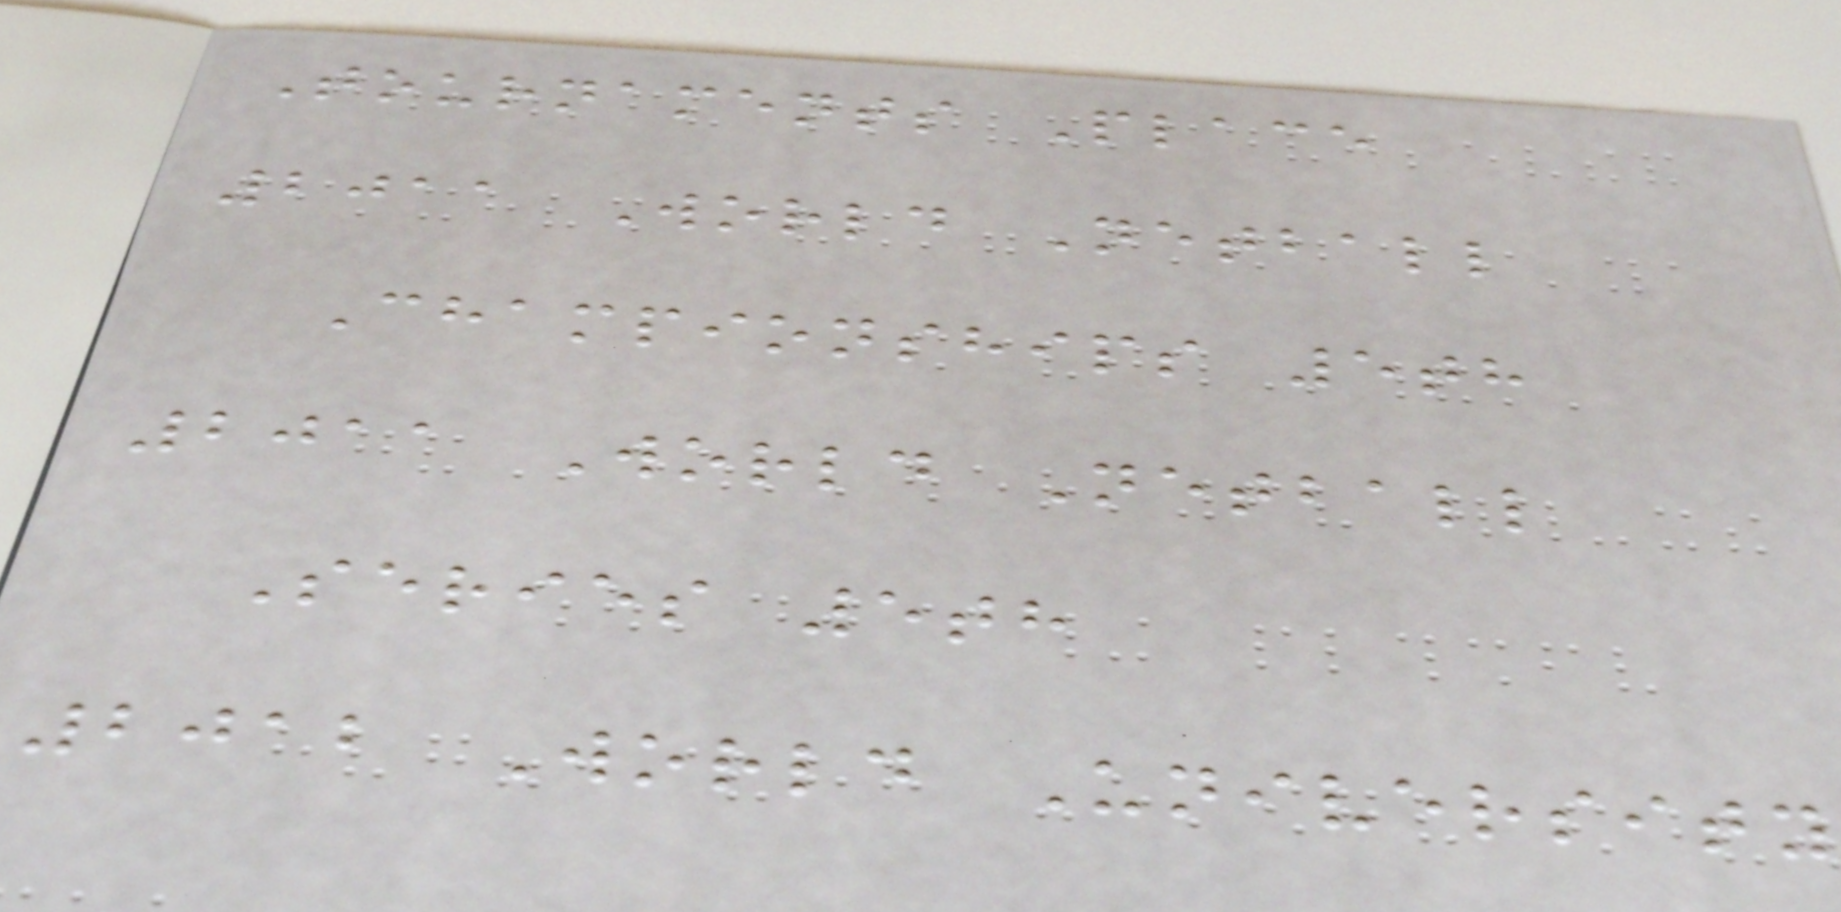Tournaments Place
2011 World Netball
Championships 5th
2011 World Netball
Series 5th
2012 World University
